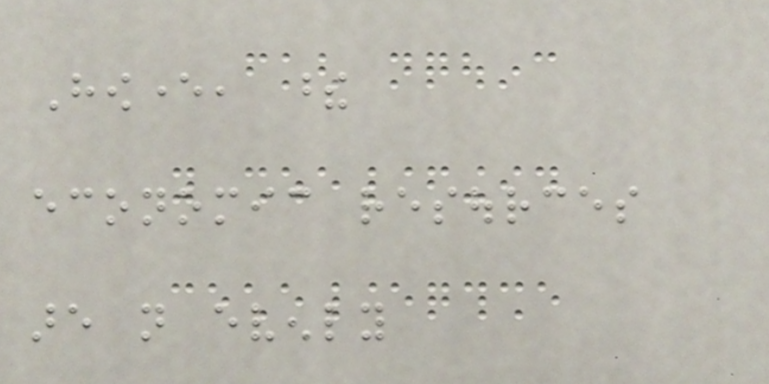However, these
economic resources
are not evenly
